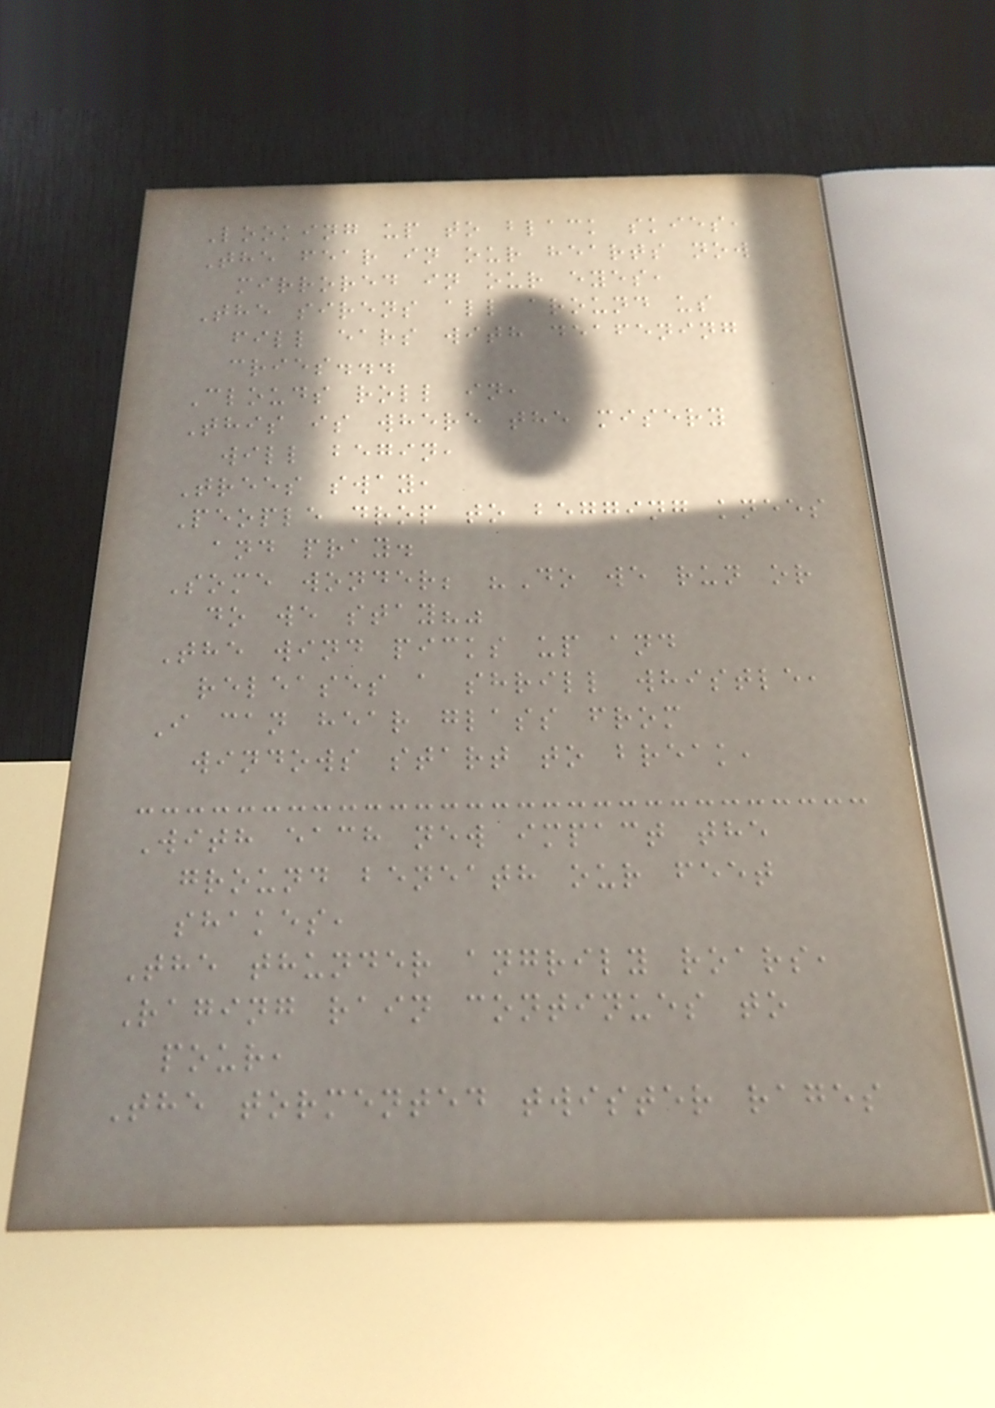Looking up to black skies,
The fear in our hearts now
mirrored in our eyes,
The sirens all around us
fill ears with deafening
cries...
Clouds roll in,
This is where the misery
will begin,
Trees sway,
People drop to begging knees
and pray.
Some wonder; "Do we run or
do we stay?"
The wind picks up and
releases a shrill whistle,
I can hear glass from
windows start to break,
With each new impact the
ground beneath our feet
shakes,
The thunder angrily roars,
Raging rain continues to
pour,
The tormented twister rages
